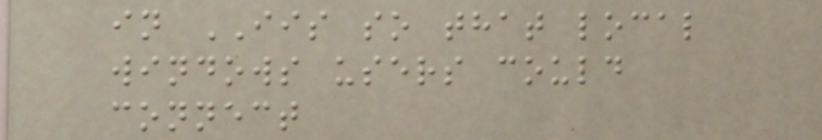in IIS so that local
windows users could
connect
